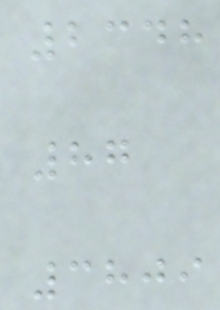2348
87
3809
